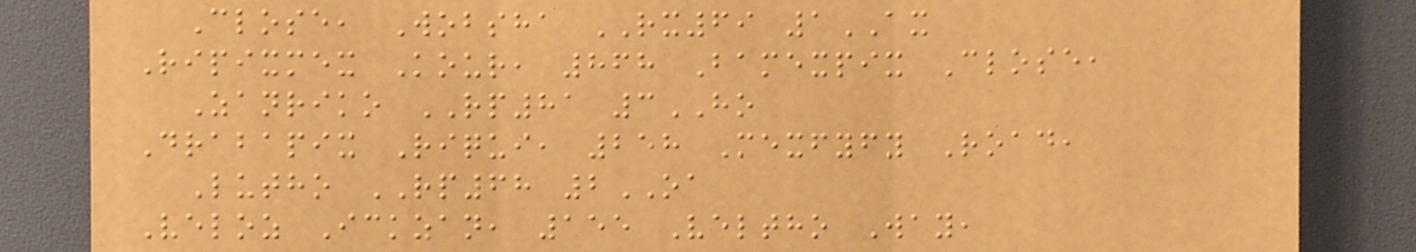Close, Wobsha RX69 1AX
Ripixmex Kour, 868 Bamexpix Close,
Zanriko RP81 3HO
Drabapix Riqui, 258 Mexfyfy Road,
Lutho RP68 2OA
Veloz Ickzan, 155 Veltho Way,
